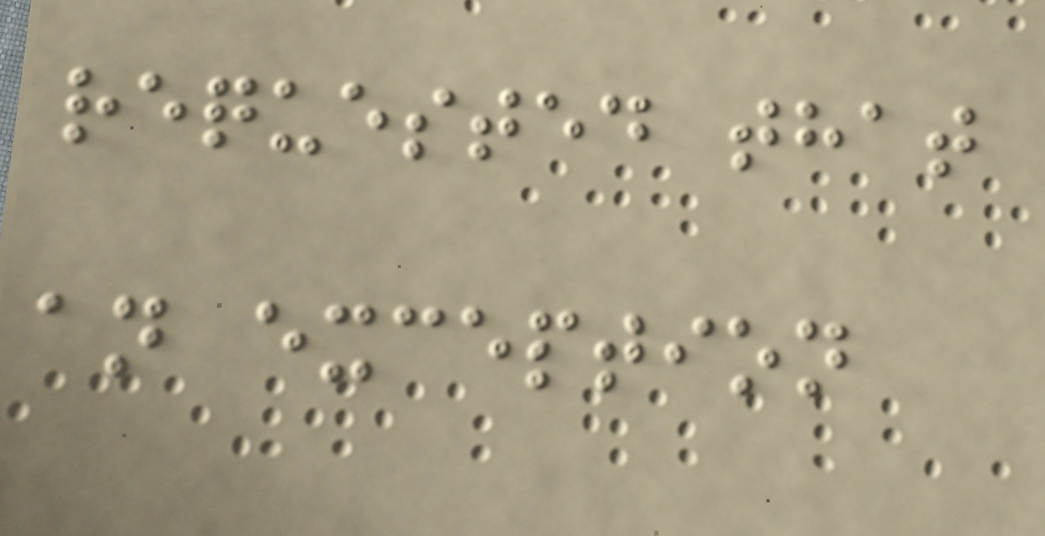requested that
an exception
